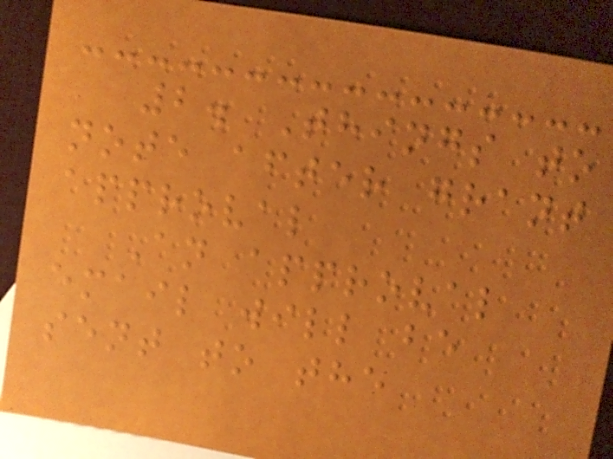2. Things to
note after grant
approval
An approval
email will be
sent to the
